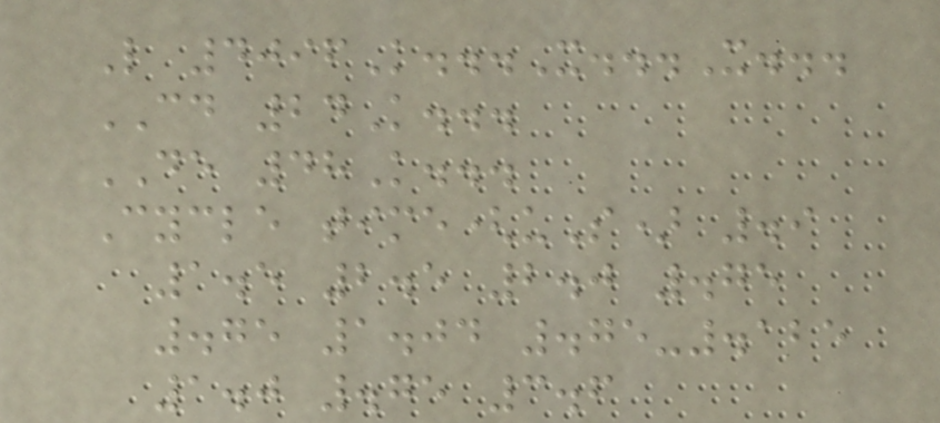L 4096K...X...X...
CD 24K...
DE 48K...
Cycle time(uS) .9
1.5 2.5 2.0 .75
.75 1.04 .75-.125
1.0 .75 3.6
